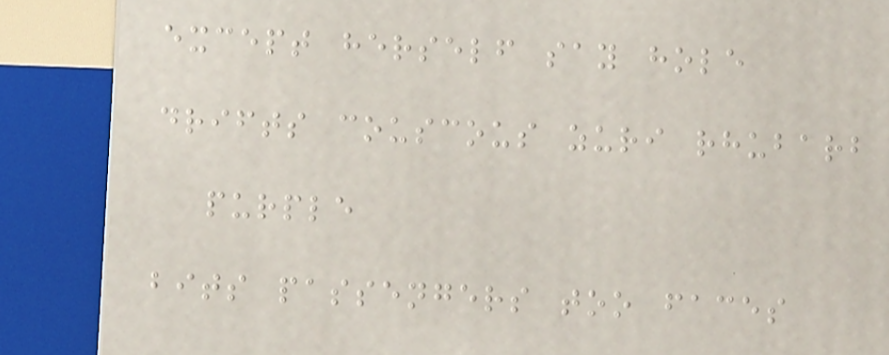except herself say hole
drifts couscous zuri rhubarb
purple
bits passengers too faces
